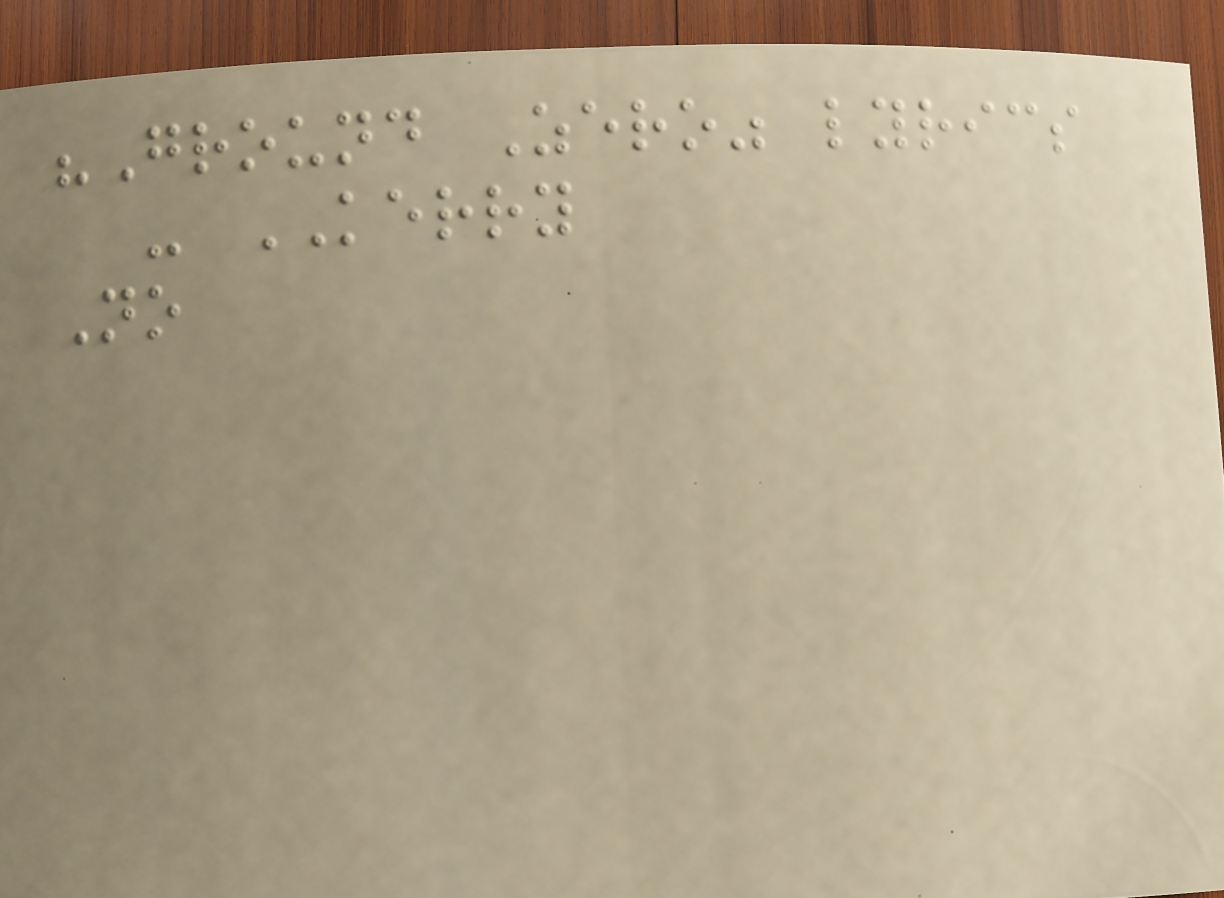"Ground Zero" lyrics
- KERRY
No
